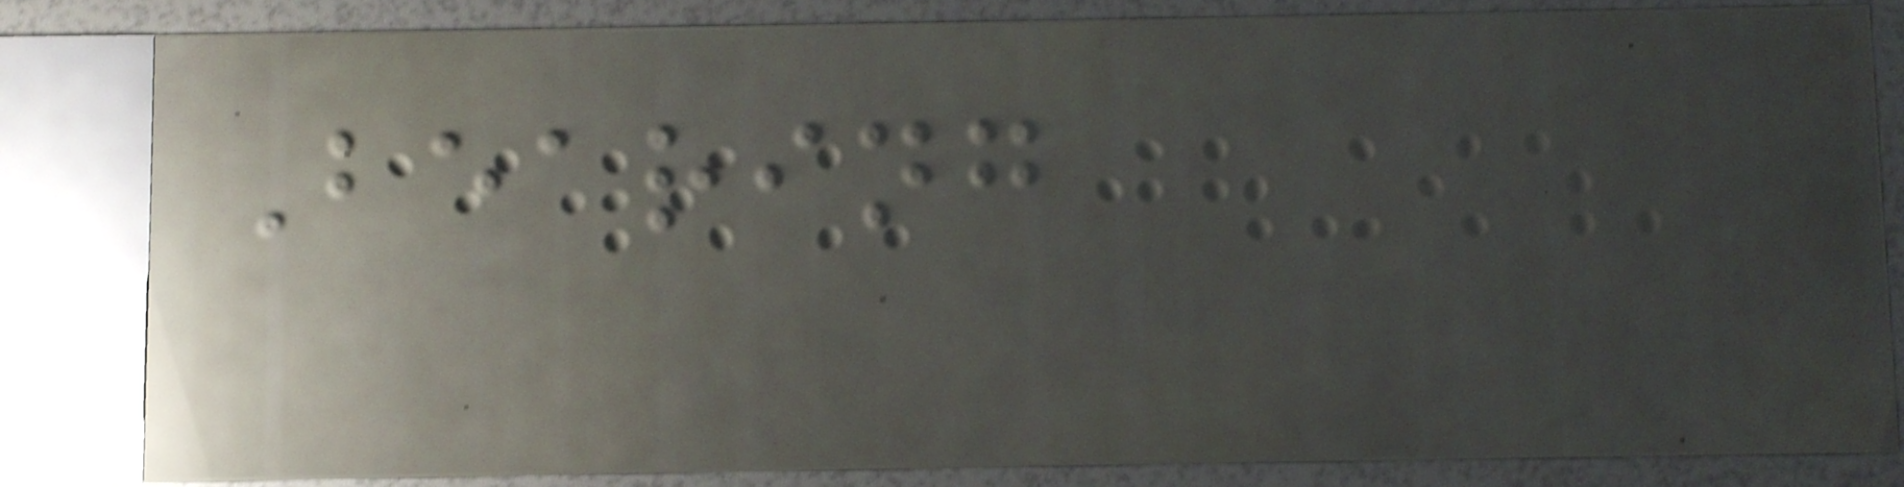Bearing
